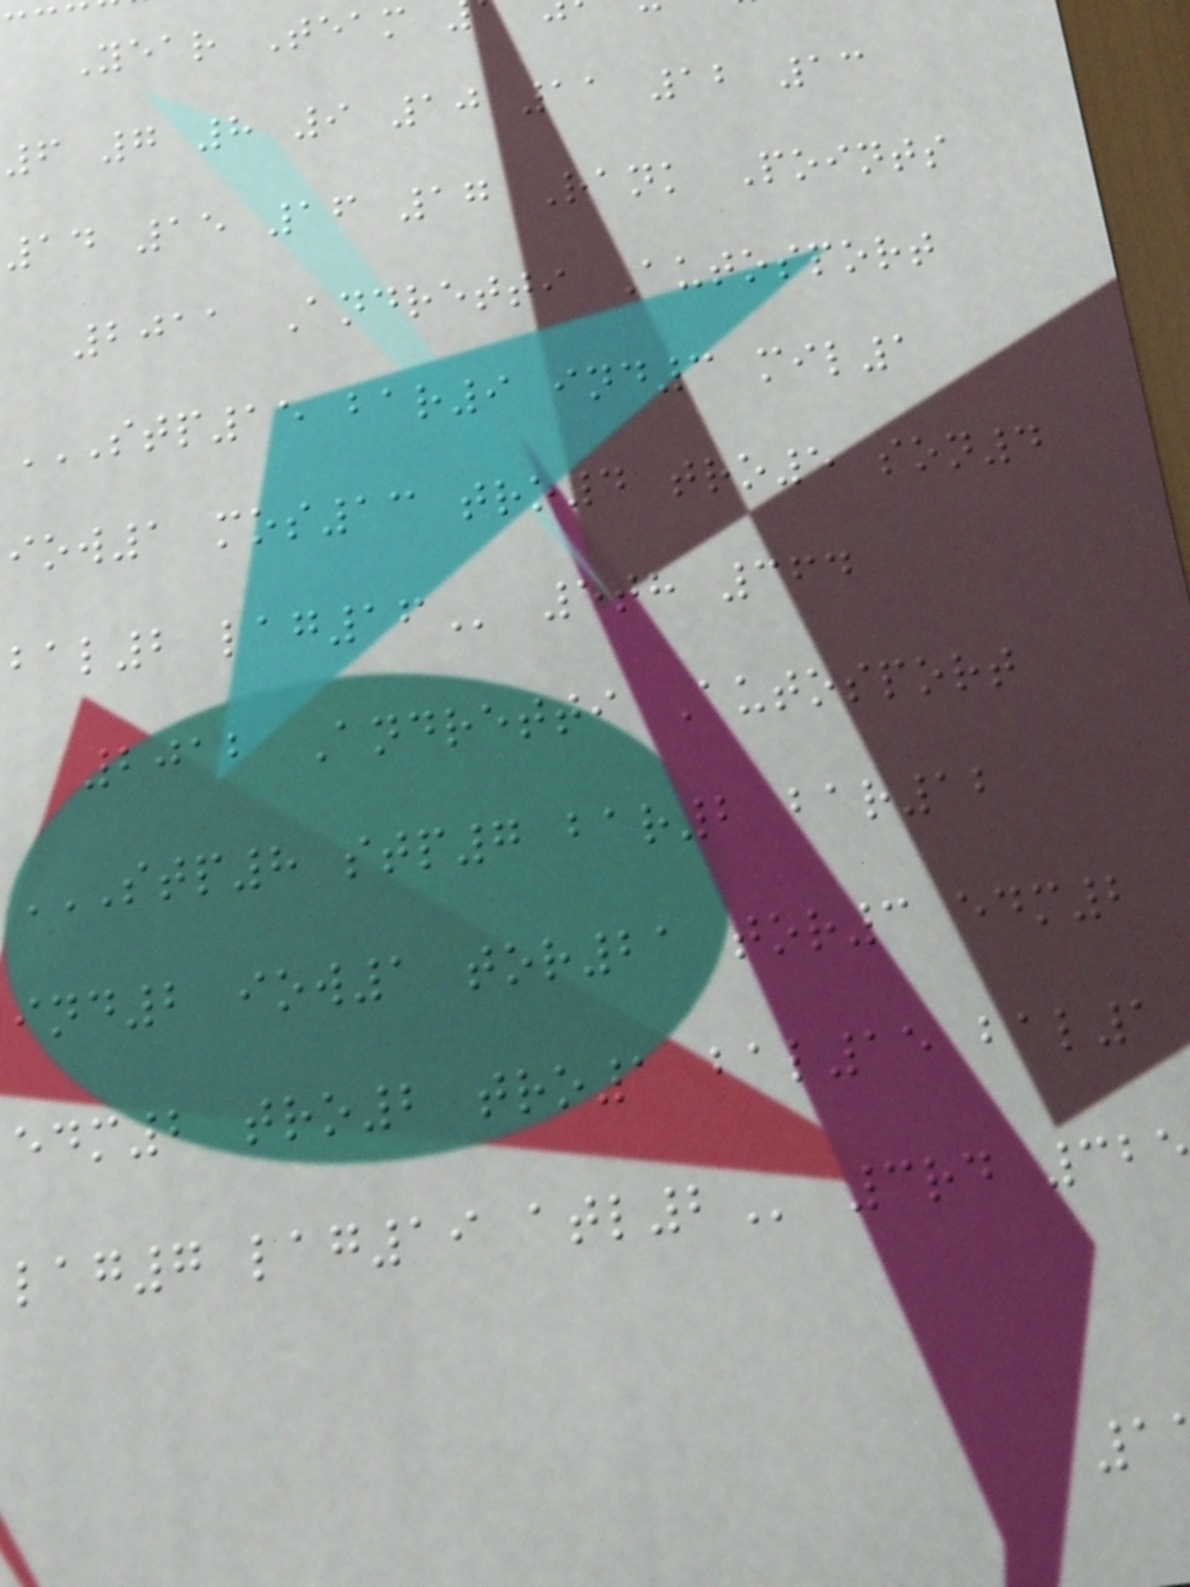Year Team
6 7 8 9 10 11 12 13
14 15 16 17 Rank Points
2011 Andretti Autosport
STP15 BAR9 IND3 MIL1
iow1 mos13 tro4 tro5 son4
2012 Andretti Autosport
STP8 STP7 BAR2 BAR12
ind2 iow1 tor21 tor3 edm2
edm2 tro2 tro1 bal15 bal1
lag7 lag19
